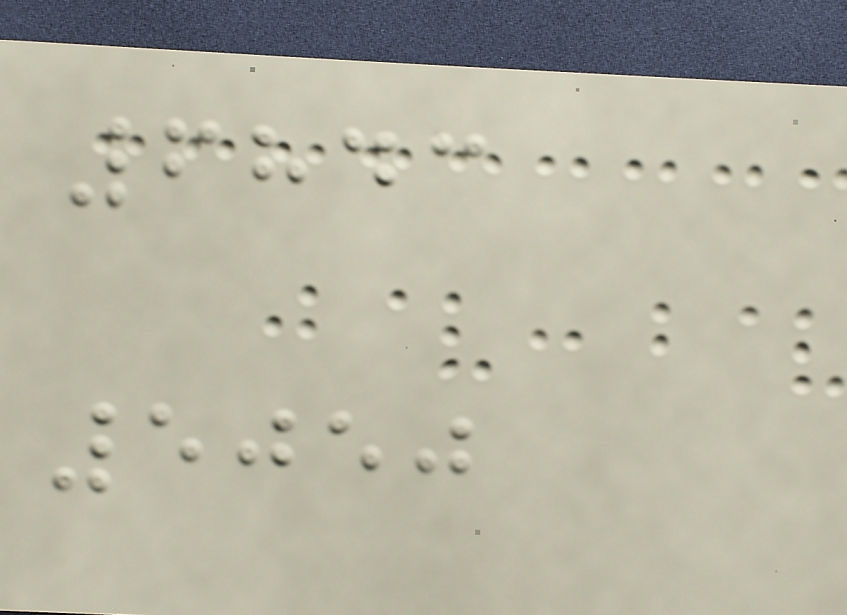6843
5050
